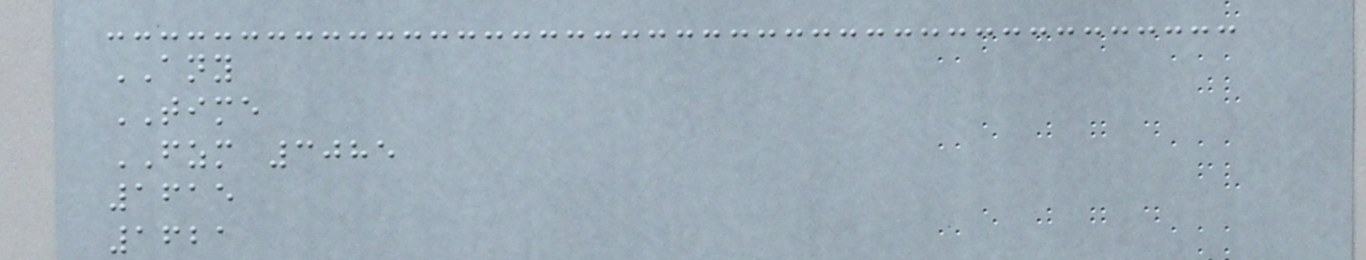ANY
TIME
FZM 3085
1615
1621
